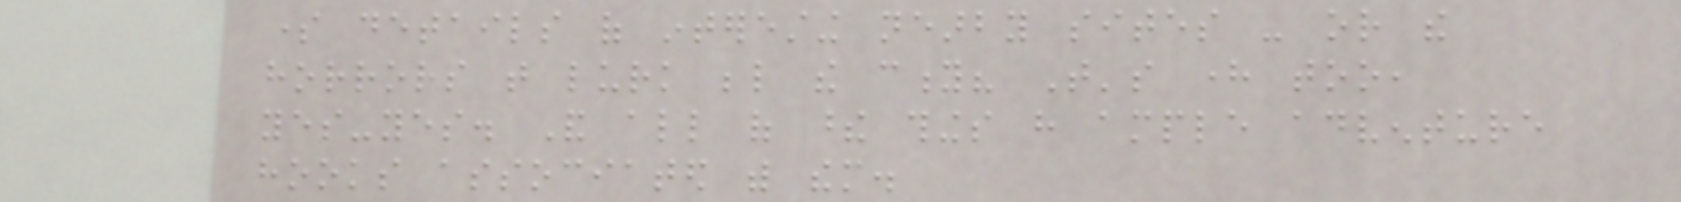some details of interesting nearby sites - or the
horrors that lurk below the city? That's here too,
yes-yes. And all of these things have ample adventure
hooks associated with them.
